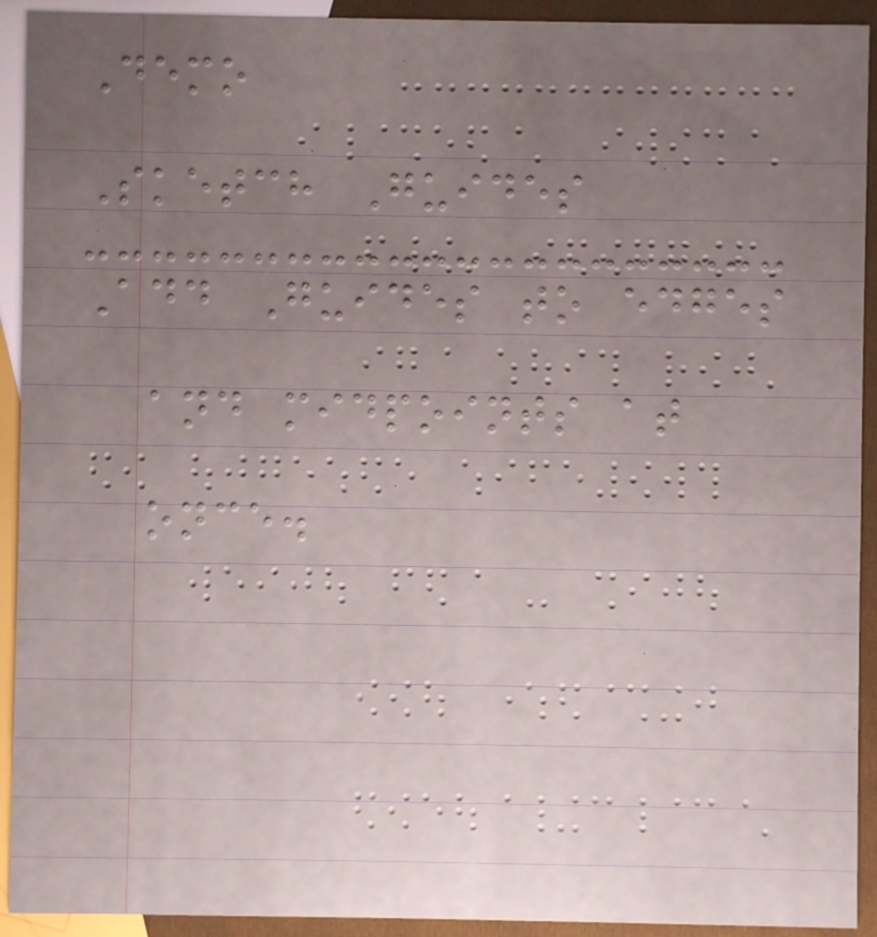Demo
Sketch Guides
Add Guides to edges
and midpoints at
once.
